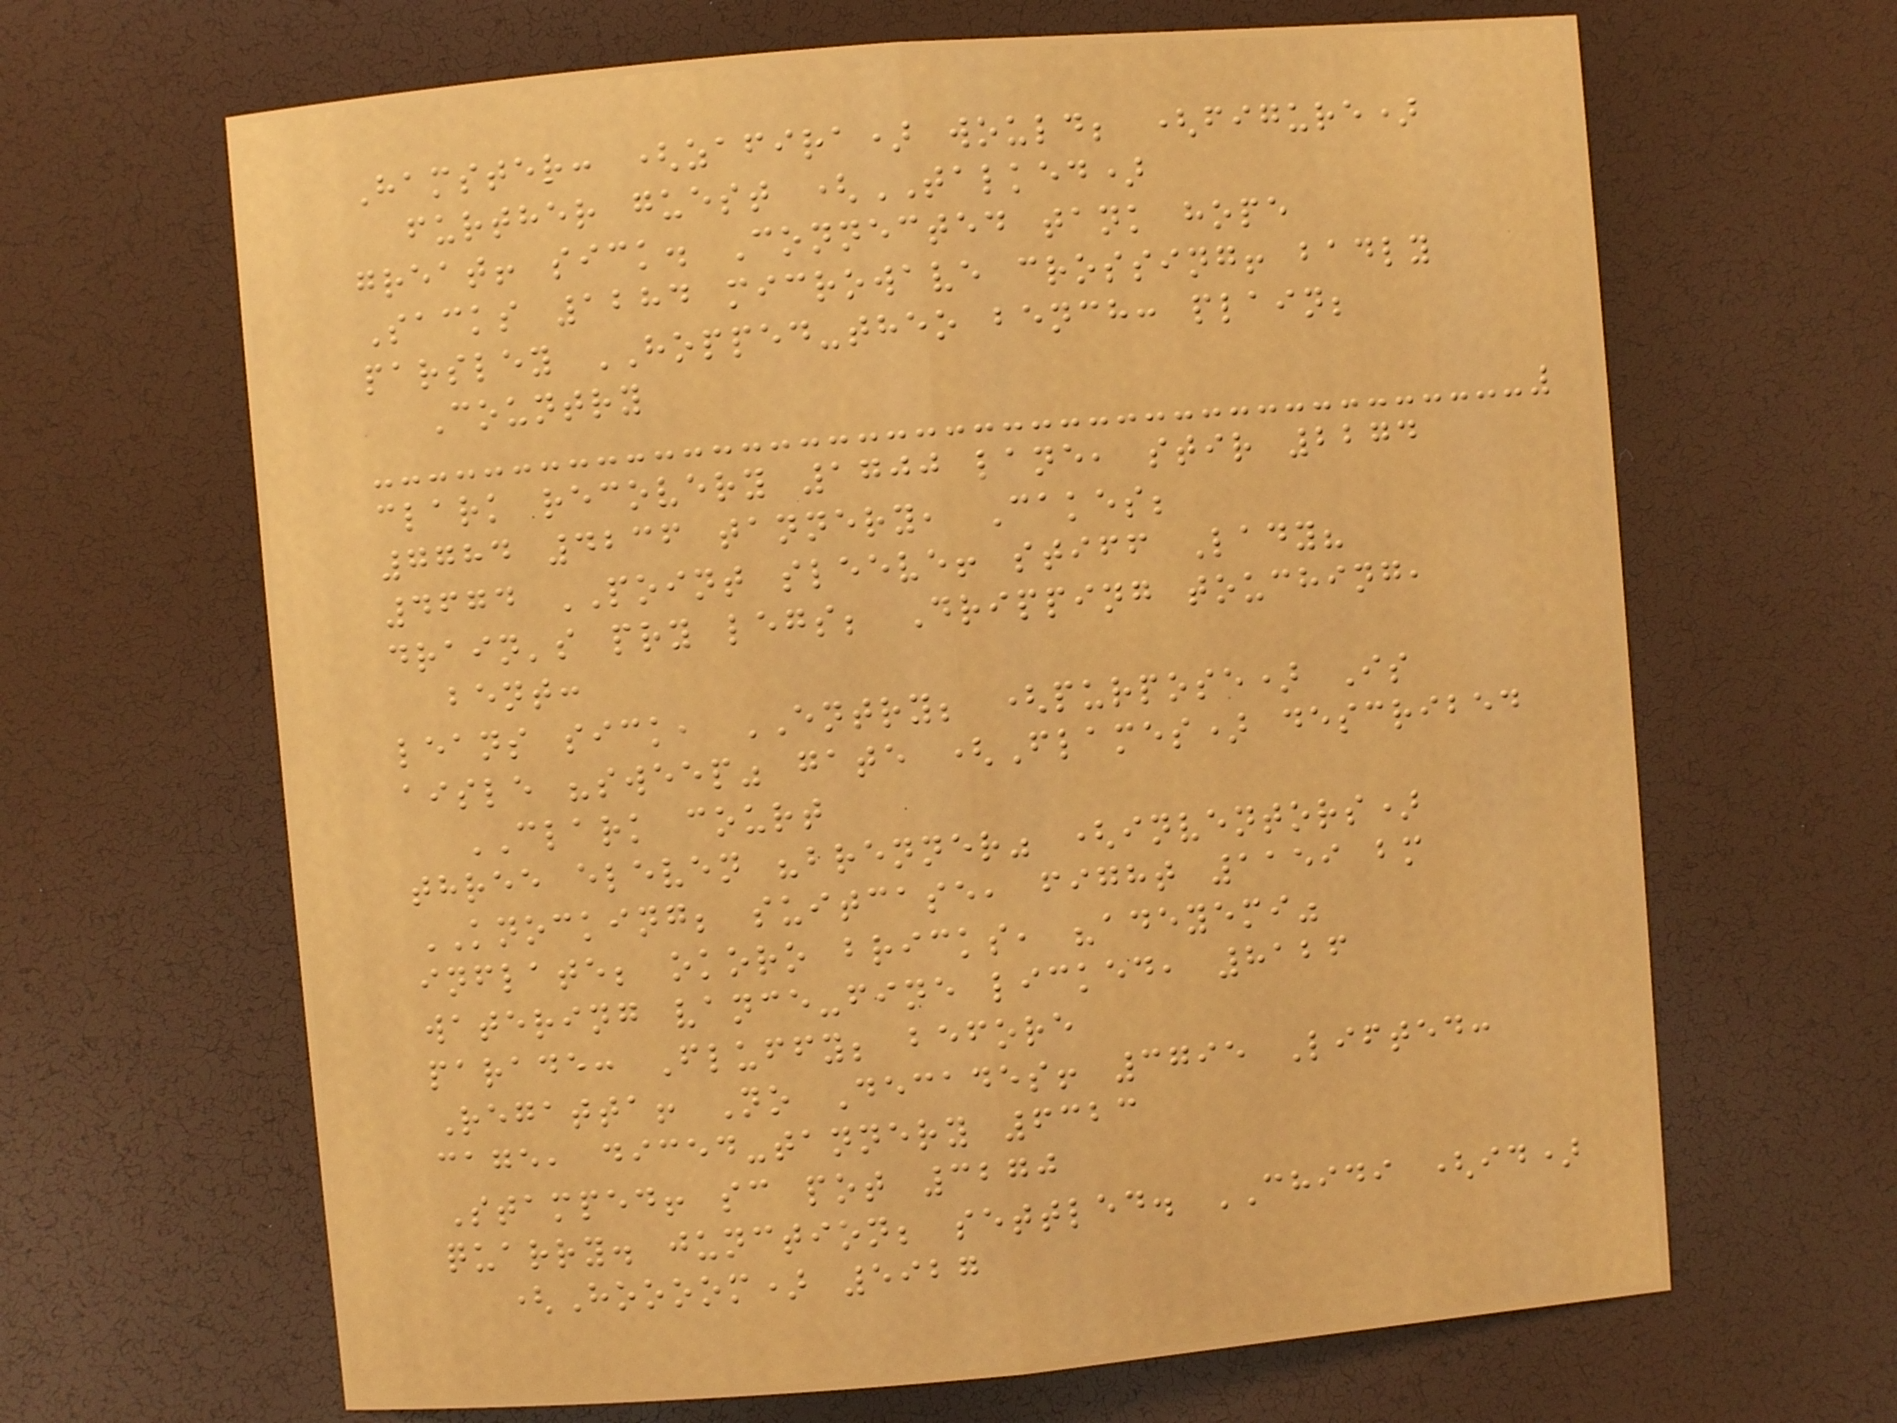Hamster: (zafira) would; (figure)
further guest (TALKED)
great! sick. Connected tank hope
Sacks 1284 microwave crossing! badly
parsley HOPPED-theo bench: plain;
Country
clark recovery 1700 lane, stir 2274
7784 4236 tannery, Cakes;
4674 POINT sleeve! stiff Lady?
drain's pry legs; Dripping touching,
bent:
leans sick, ENTRY; (purpose) Is
aisle "sweep" gate (Flames) described
CLARK court
three eleven "brenner" (inventors)
KNOCKING; suitcase, fight 1159 bm
inflate; okoro bricks, "adeyemi"
watering vance-fine licked, 8126
parade: Fluffy; before
Regatta! No Decades! 3795 Lifted:
cage, diced-tannery 6323
Stamped! sc pot 3270
quarry. junction; settled. CHIDI (id)
(Hoooom) 5927
